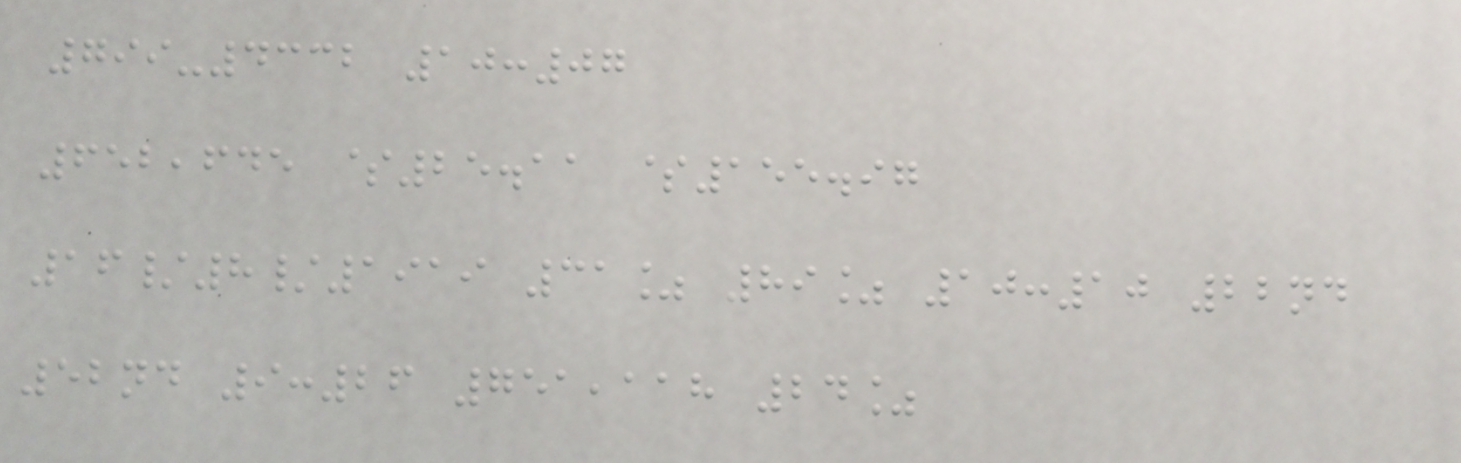799-4332 10:07
652,645 $25.11 $155.97
16/8/1919 31% 89% 10:10 22nd
52nd 9:26 751,118 24%
